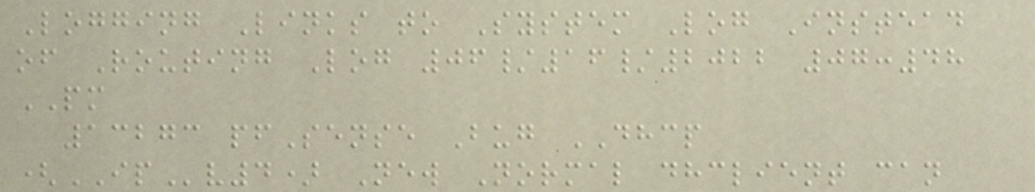Logging Links to System Log Instead
of Routing Log 06/16/2022 07:48
PM
13273 pfSense Bug DHCP
(IPv4) New Normal dhclient can
